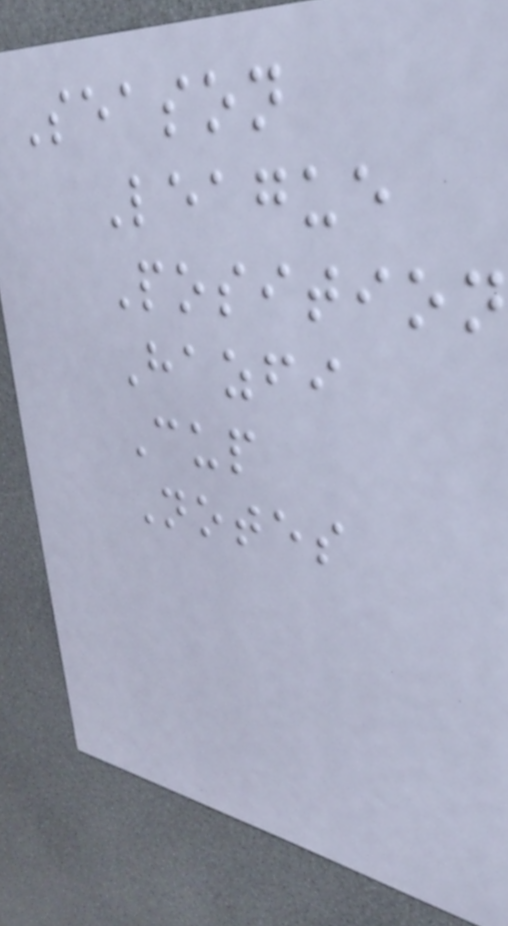Season
League
Position
Hazfi
Cup
Notes
